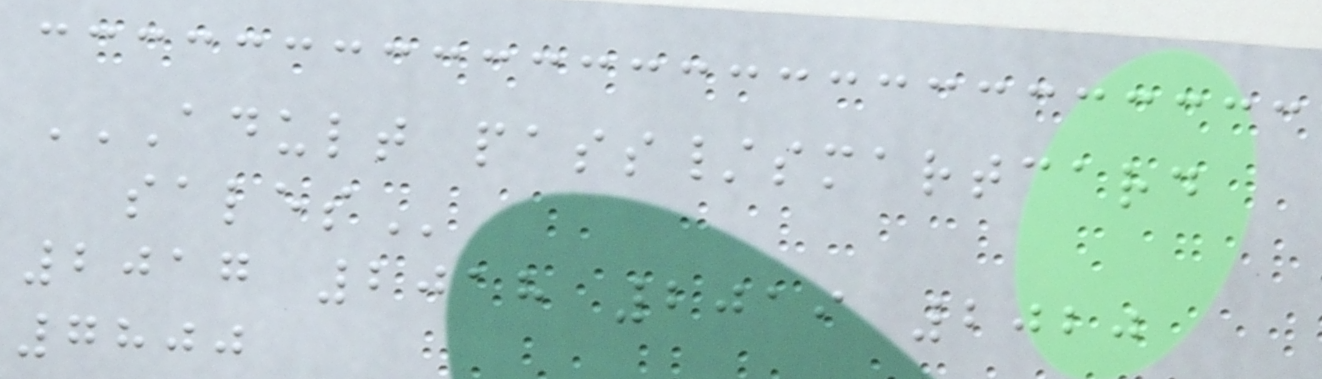ADULT PASS/SMARTCARD
SALES
2017 2018 2019 2020
7800
